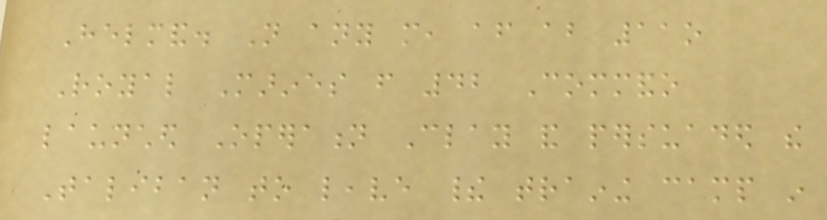Helmand. Not any more, after about 11o
Royal Marines from 42 Commando
launched Operation Clay and persuaded the
Taliban to leave their training camp in
